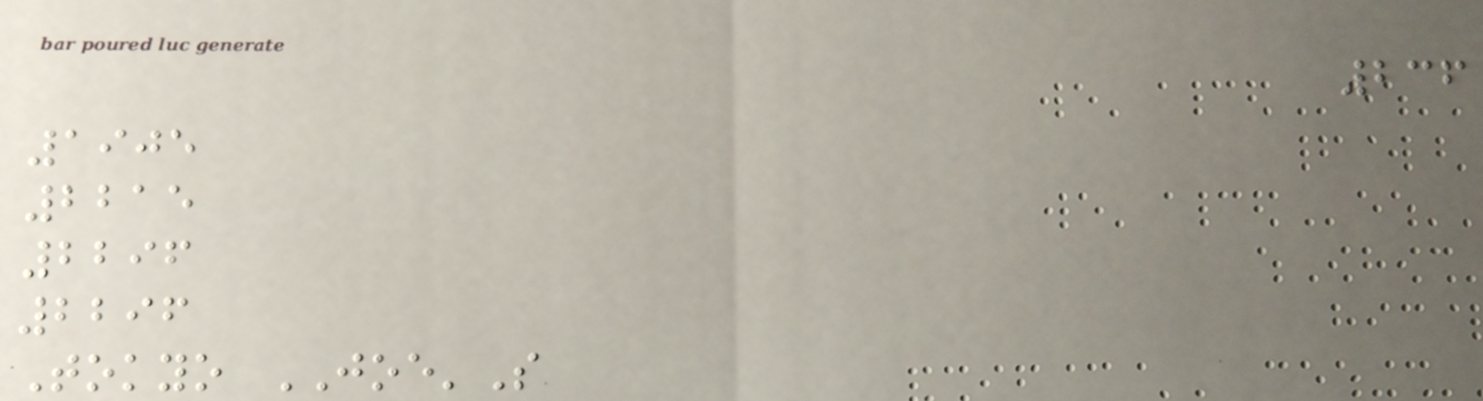236
1905
2215
2296
2296
Tokyo JOE'S
